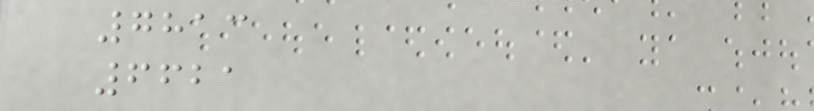7813
6621
